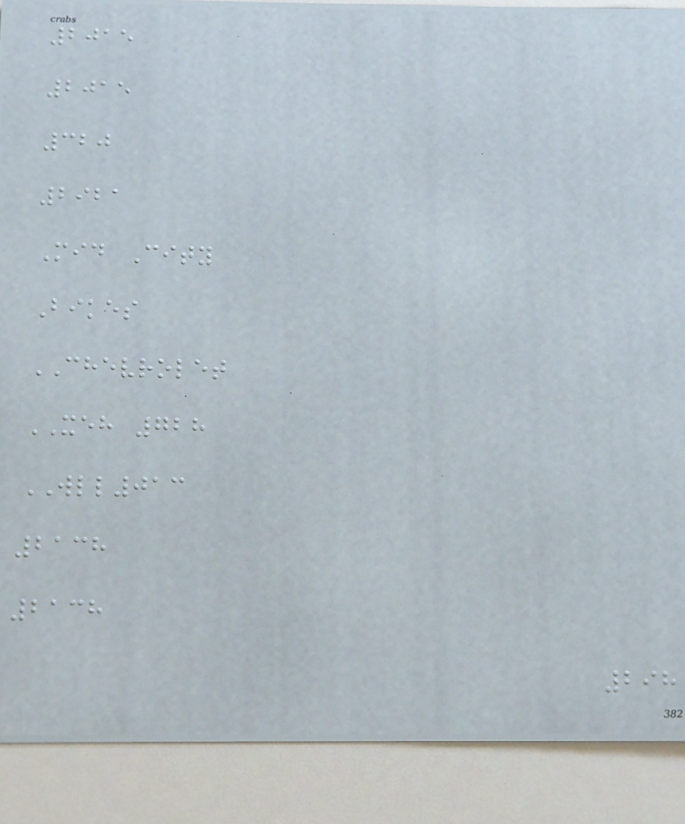2015
2015
320
2921
Mid City
Bikes
CHEVROLET
XEH 728
WLL013
2138
2138
298
